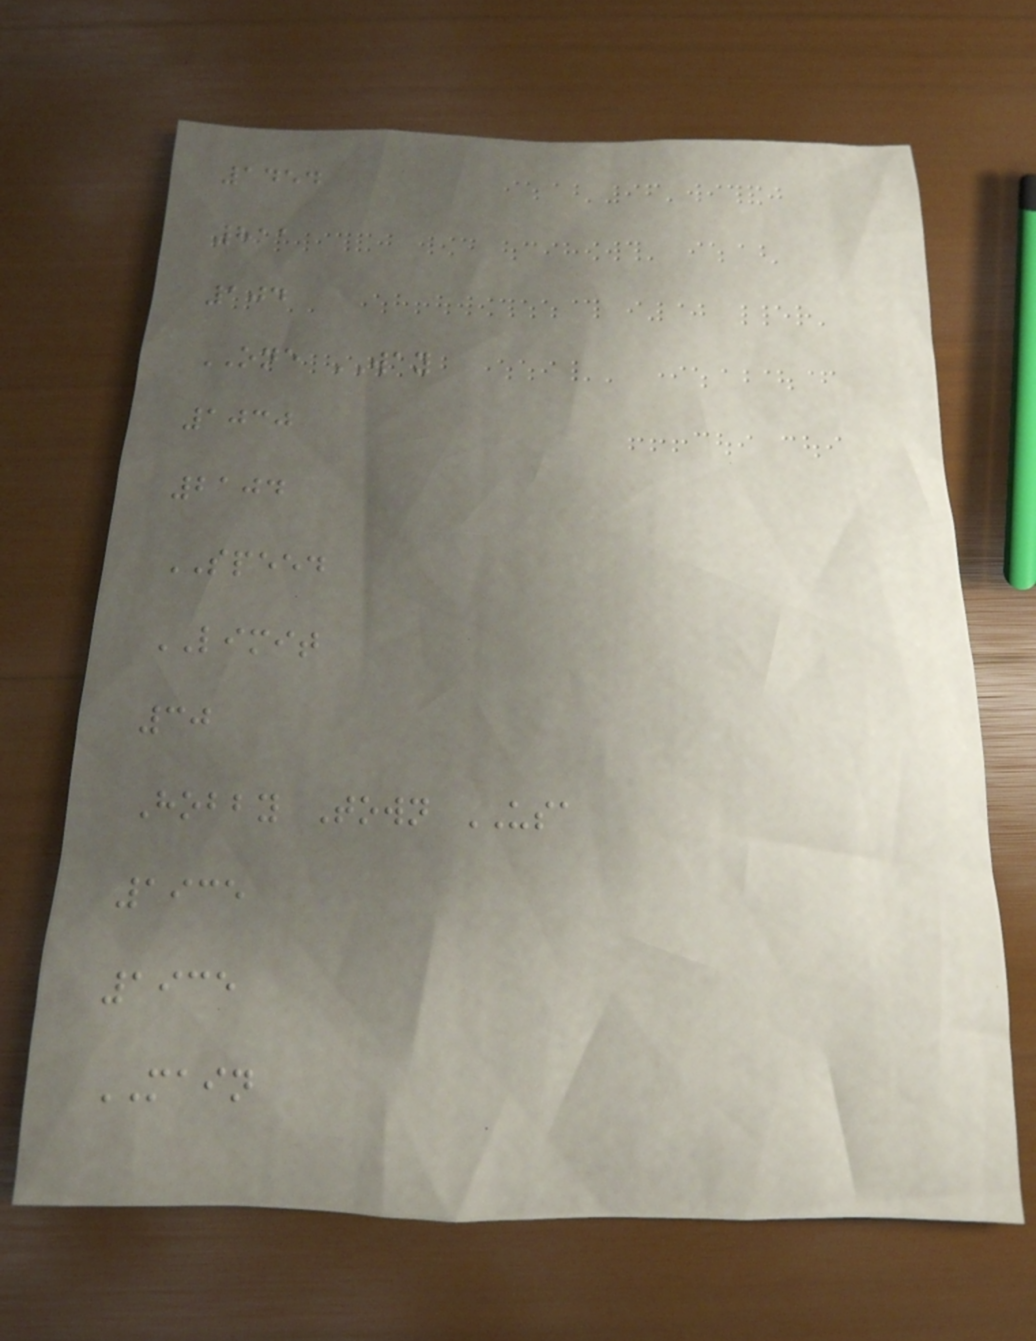1454
811
104
ONE WAY
1030
2104
SPEED
LIMIT
30
Hobby Town USA
1935
1935
MAIN
